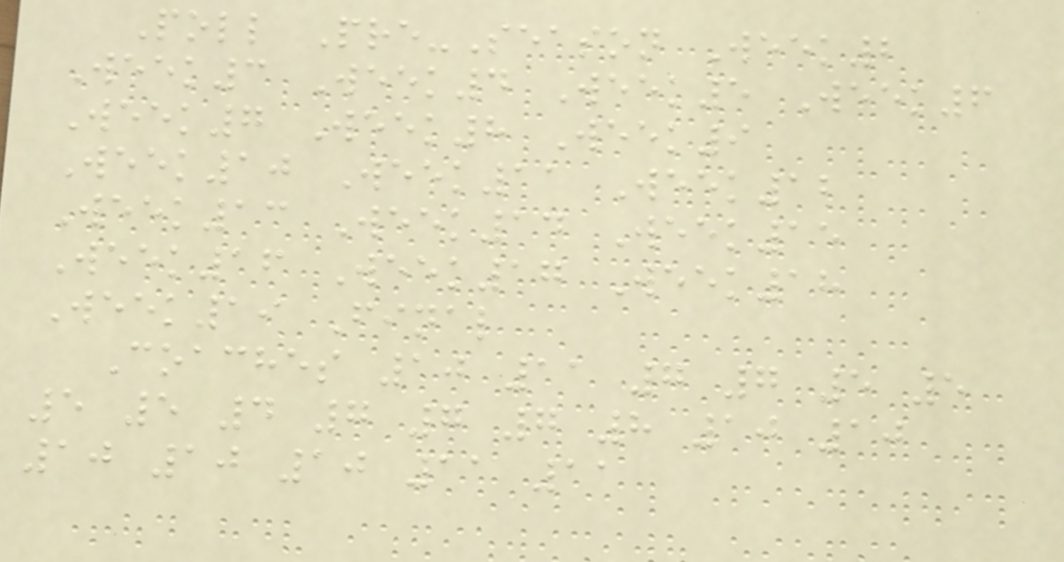Poll Pre-Season Week2
Week3 Week4 Week5 Week6
Week7 Week8 Week9
Week10 Week11 Week12
Week13 Week14 Week15
Week16 Week17 Week18
Week19 Final
Coaches 10 11 7 7 5 5
5 5 4 7 7 7 8 10 10
10 10 10 11 11
